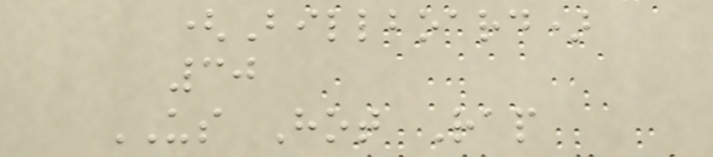(Billboard)
30
US Hot Rap
